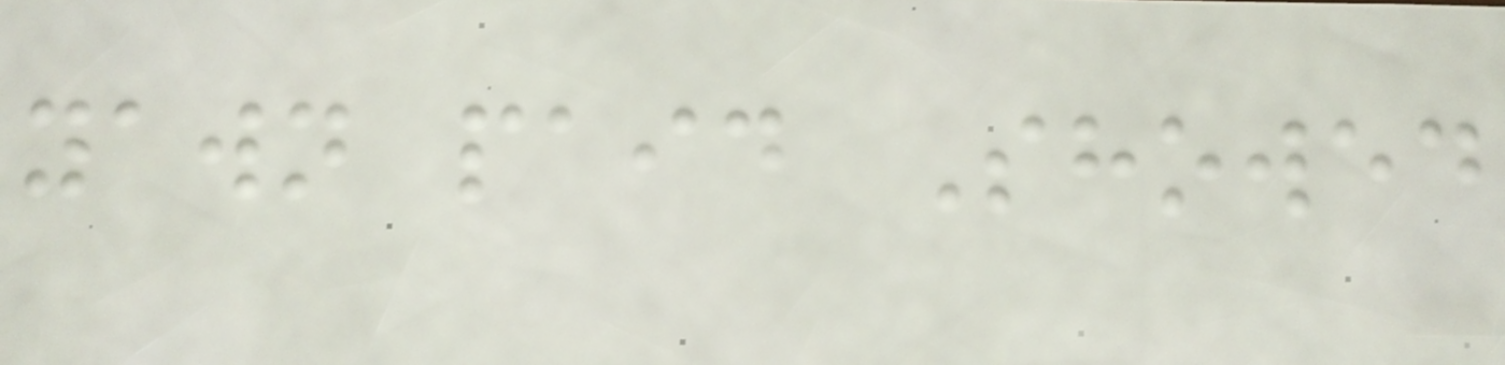yawn paid Showed
